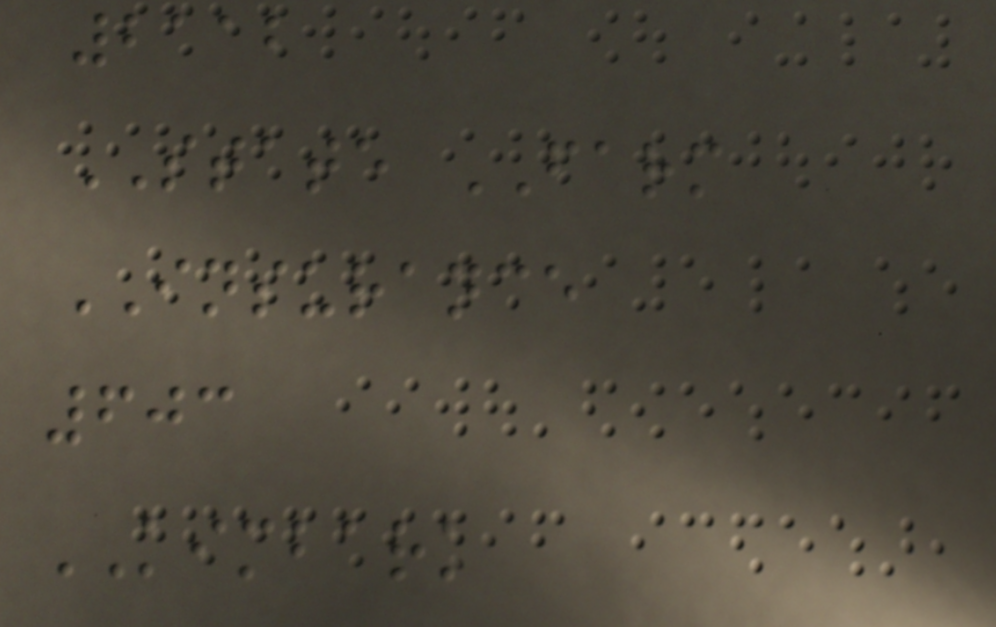2112
STATE FARM
INSURANCE
603
KIMBARK
